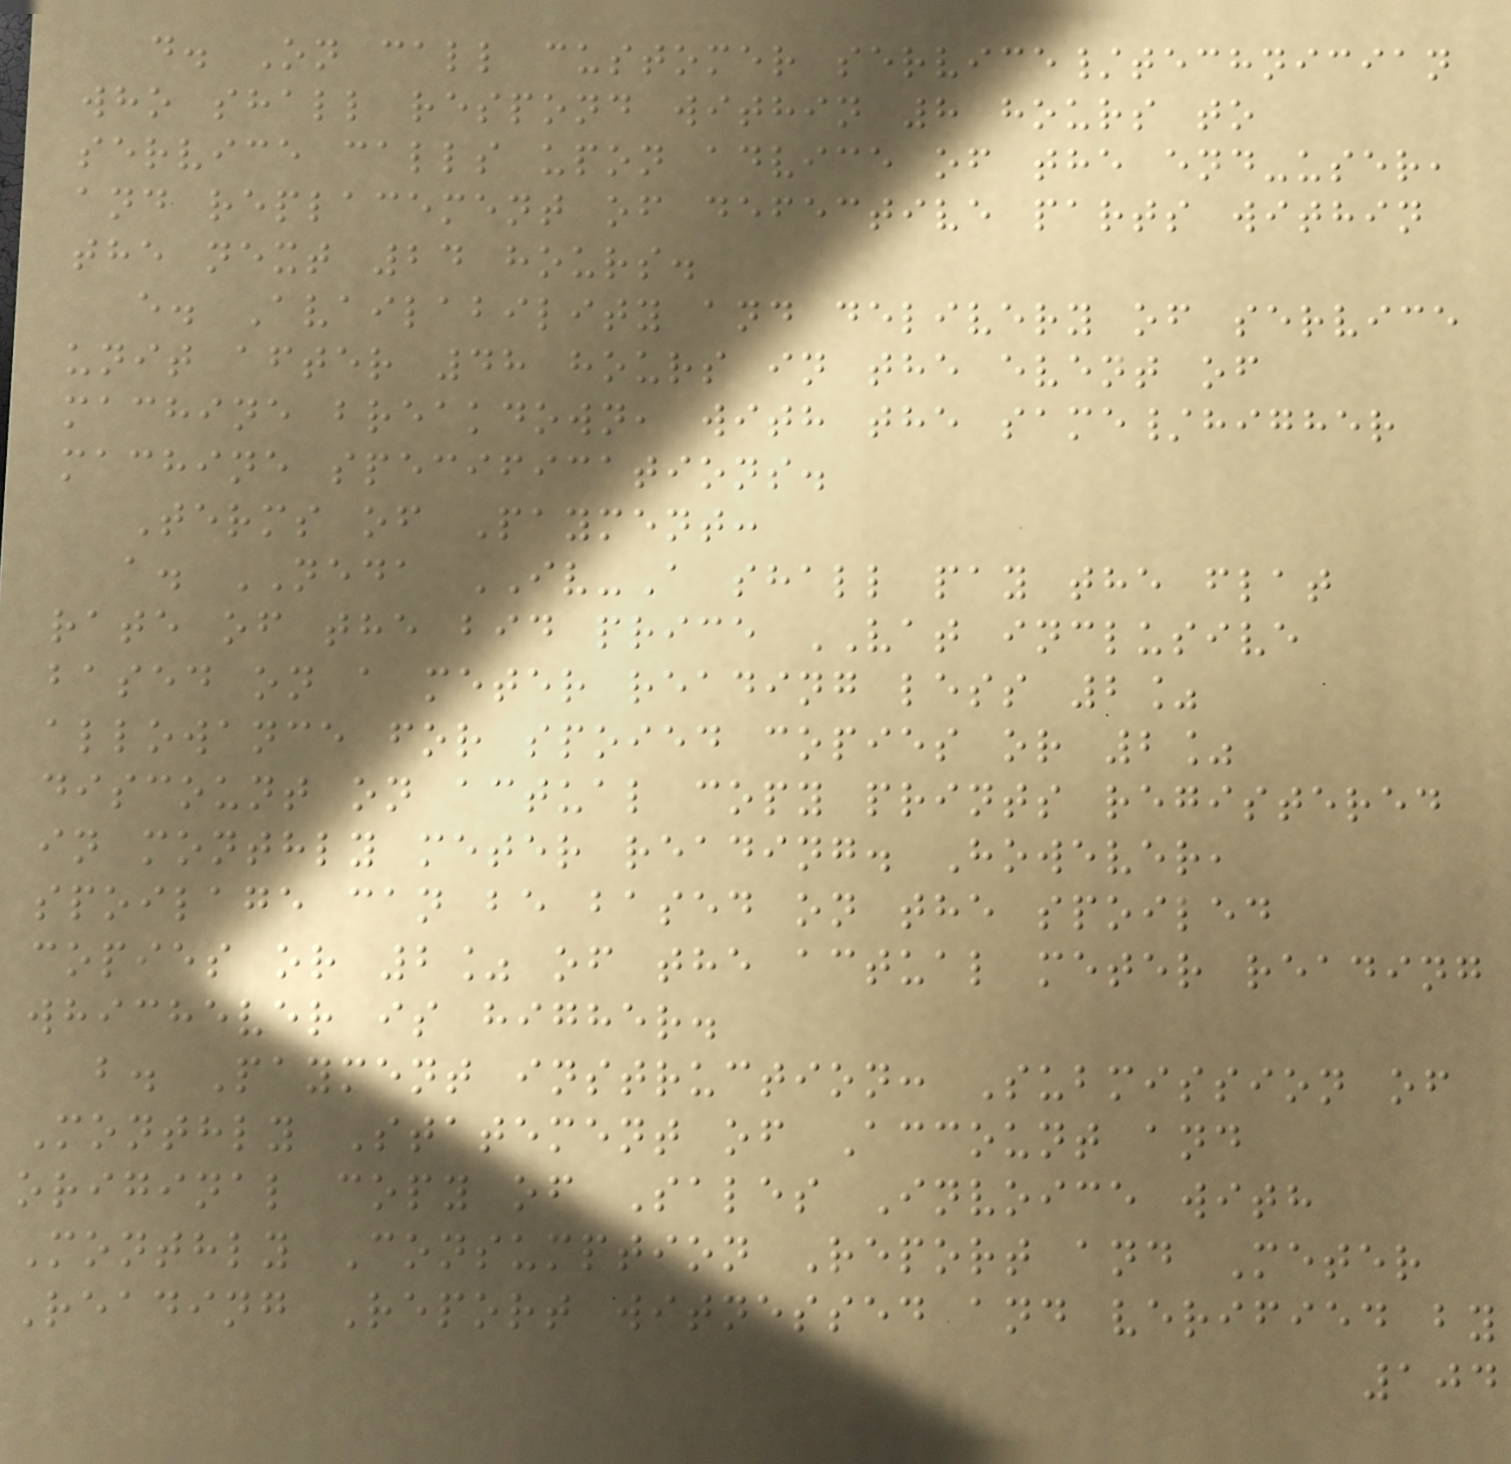d. On call customer service/technician
who shall respond within 8 hours to
service calls upon advice of the end-user,
and replacement of defective parts within
the next 24 hours.
e. Availability and delivery of service
unit after 48 hours in the event of
machine breakdown, with the same/higher
machine specifications.
Terms of Payment:
a. NEDA IV-A shall pay the flat
rate of the bid price VAT inclusive
based on a meter reading less 2%
allowance for spoied copies or 2%
discount on actual copy prints registered
in monthly meter reading. However,
spoilage can be based on the spoiled
copies or 2% of the actual meter reading
whichever is higher.
b. Payment instruction: Submission of
Monthly Statement of Account and
original copy of Sales Invoice with
Monthly Consumption Report and Meter
Reading Report witnessed and verified by
104
